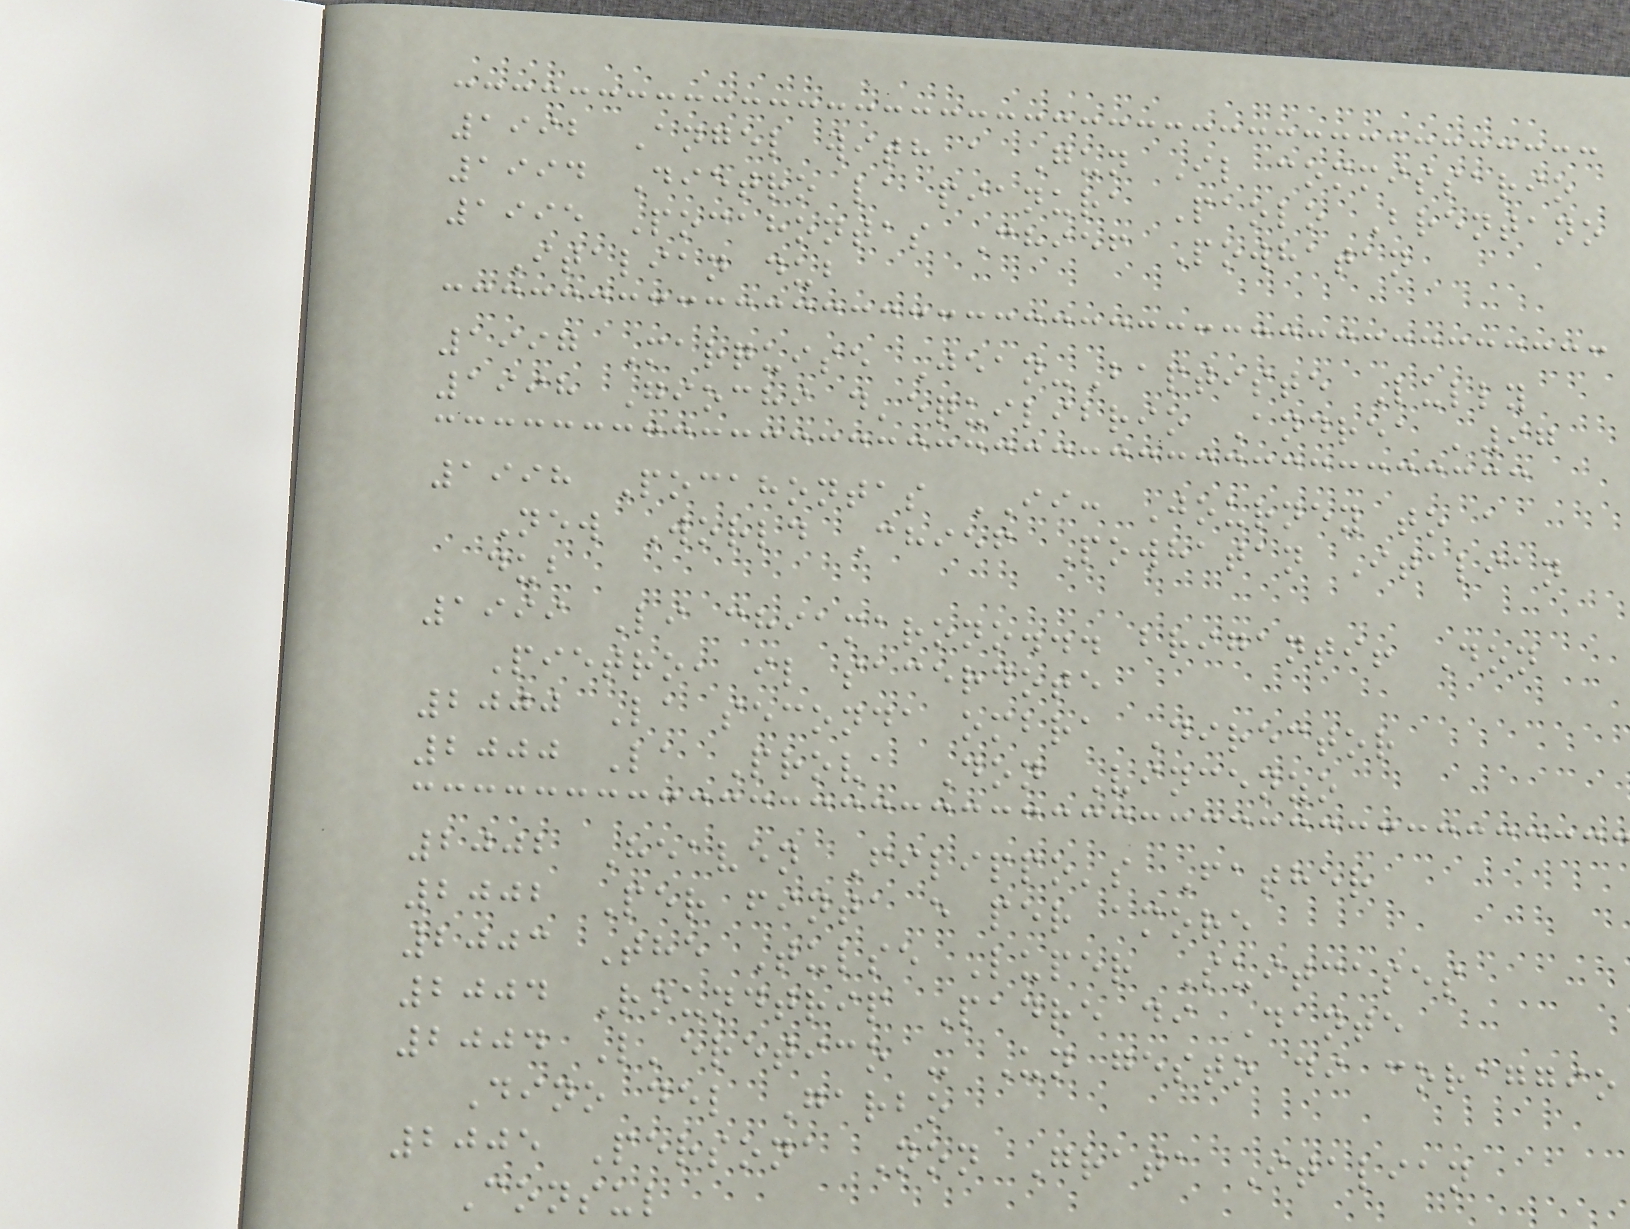1992 Angel with a Gun Il commissario
1994 Dietro la pianura Paolo Brentano
1995 Pocahontas Chief Powhatan
Italian dub
1997 Marquise Jean-Baptiste Lully
1998 Giochi d'equilibrio Andrea '97
1998 Pocahontas II: Journey to a
New World Chief Powhatan Italian
dub
1999 Li chiamarono... briganti! Don
Pietro, il sacerdote
2000 La seconda ombra Director
2000 La Prova Don Vincenzo
2002 Heaven Filippo's Father
2002 Per finta e per amore
2003 The Tulse Luper Suitcases
2004 Roundtrip Padre di Dante
2004 L'eretico - Un gesto di coraggio
Dino del Garbo
2005 Persona Non Grata Italian
Consul
